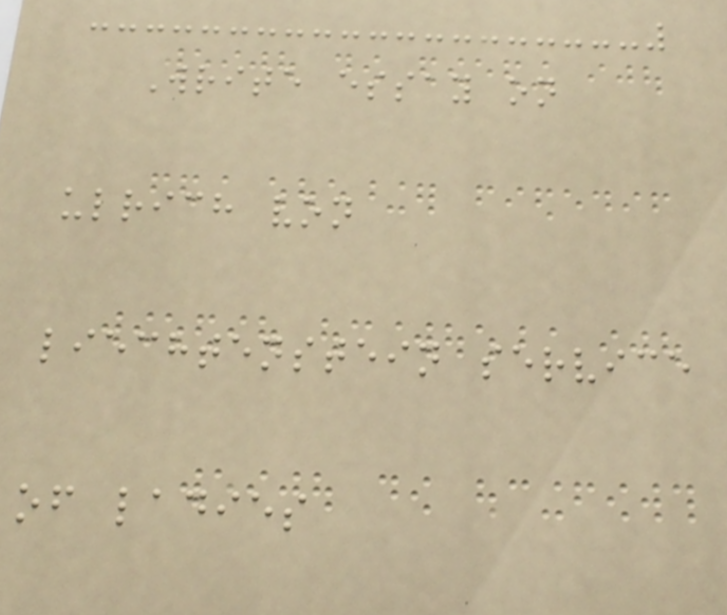Write essay on
ulrich von
liechtenstein service
of ladies
